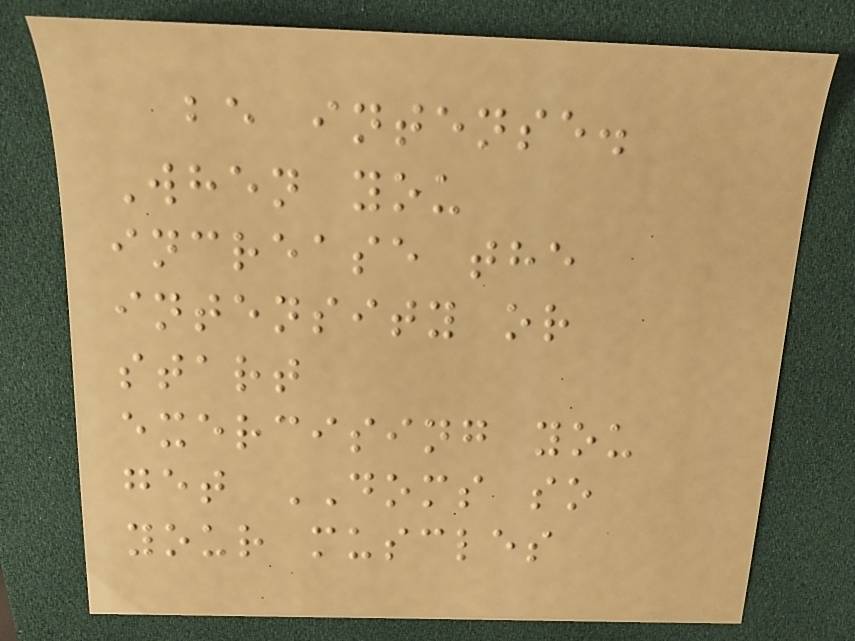be intense.
When you
increase the
intensity or
start
exercising you
get DOMS so
your muscles
